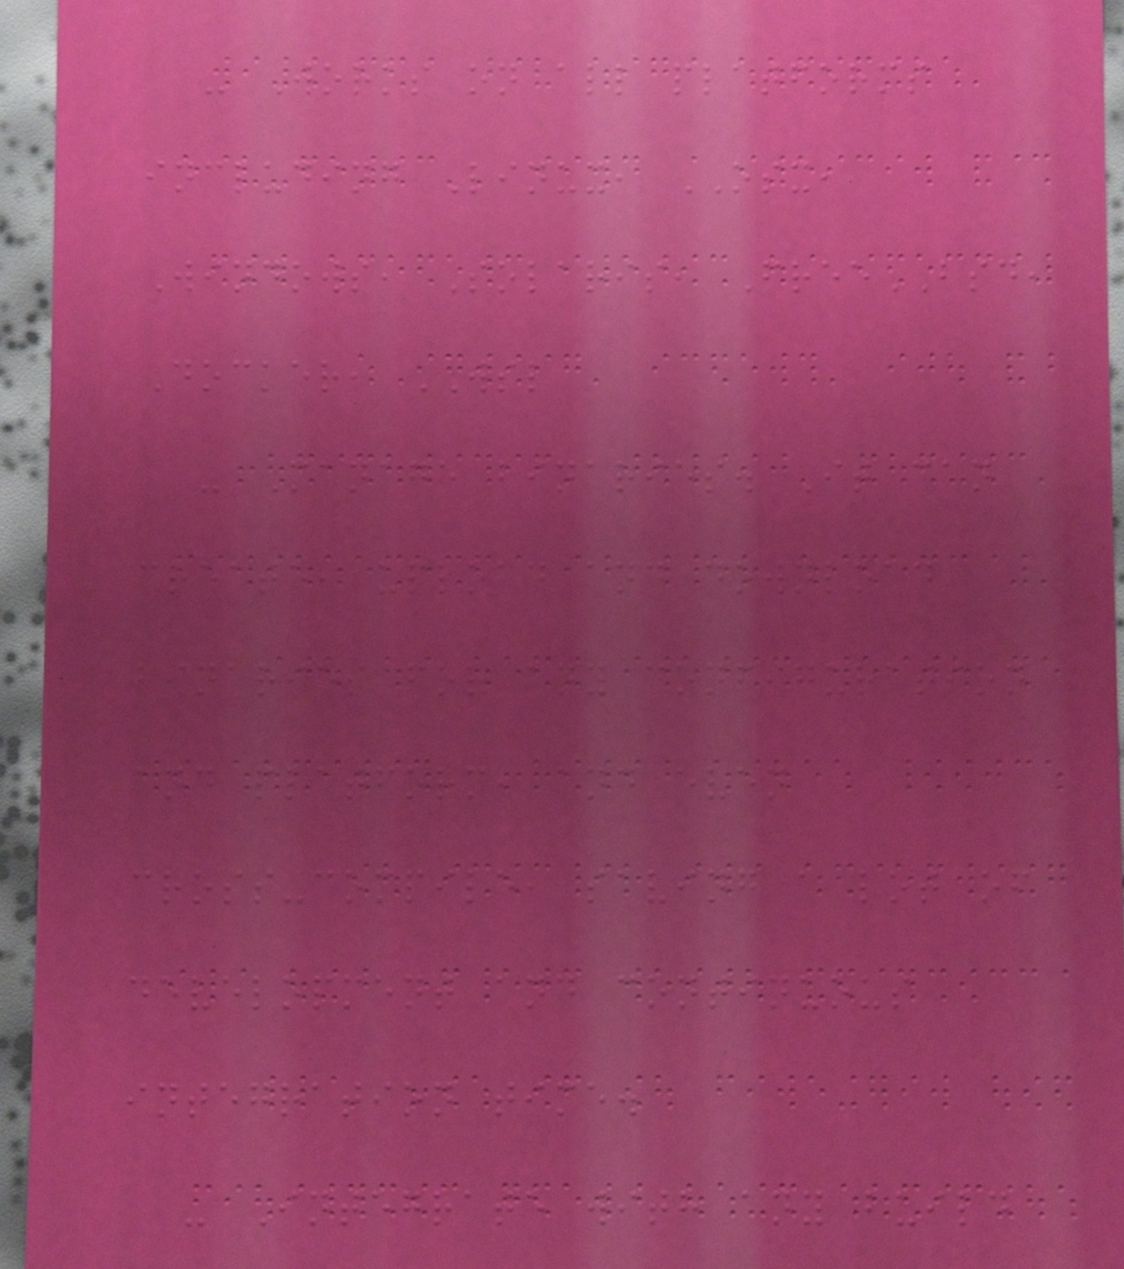- Works on all platforms
including Linux, OSX,
Windows, Solaris, FreeBSD,
Docker, WSL
- Manage binaries. It can
create, upload and download
binaries for any configuration
and platform, and even
cross-compile, saving a lot of
development and continuous
integration time.
- Integrate with any build
